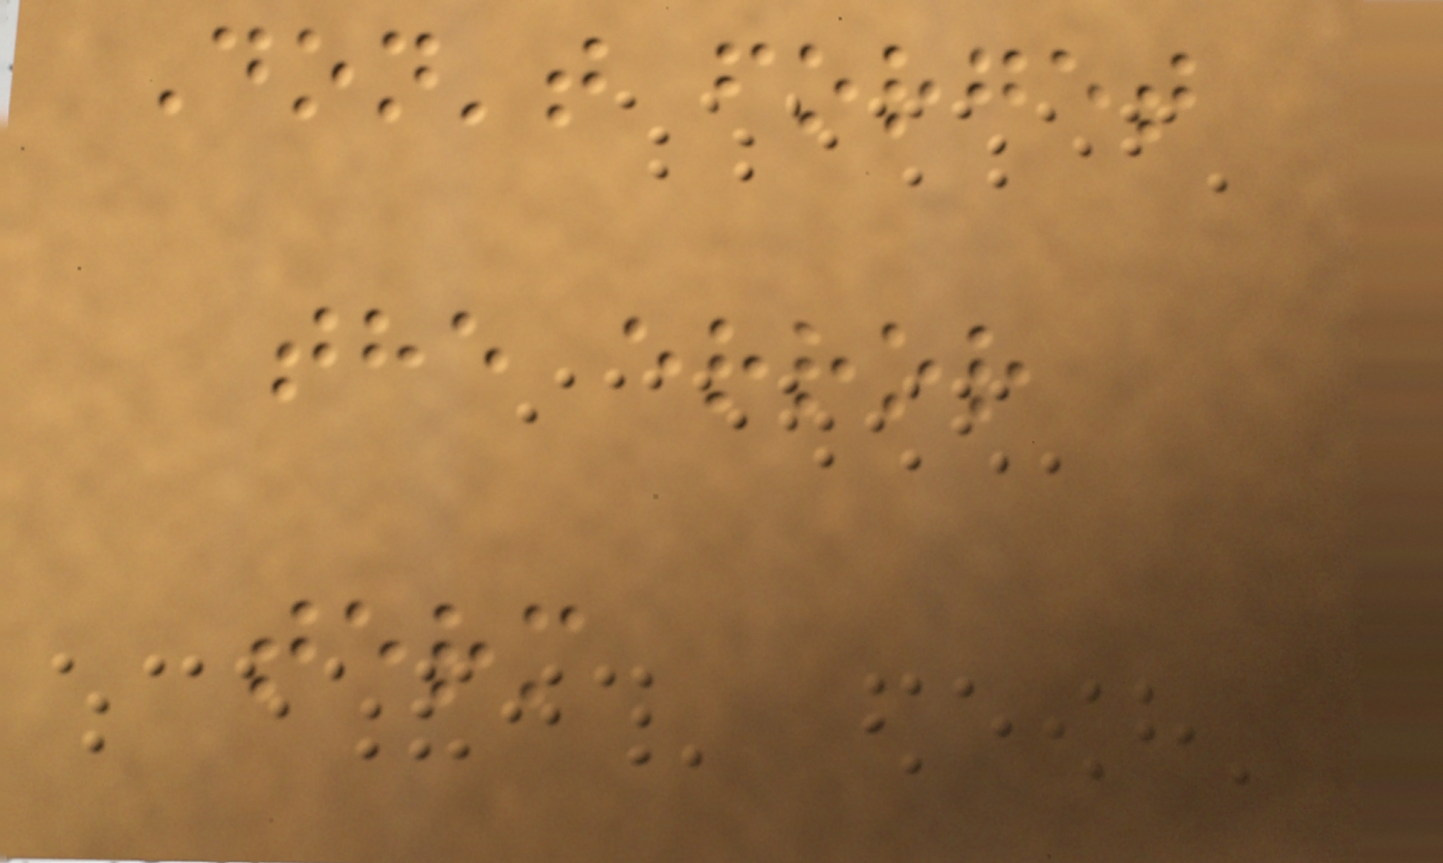Don't forget
the error
term
